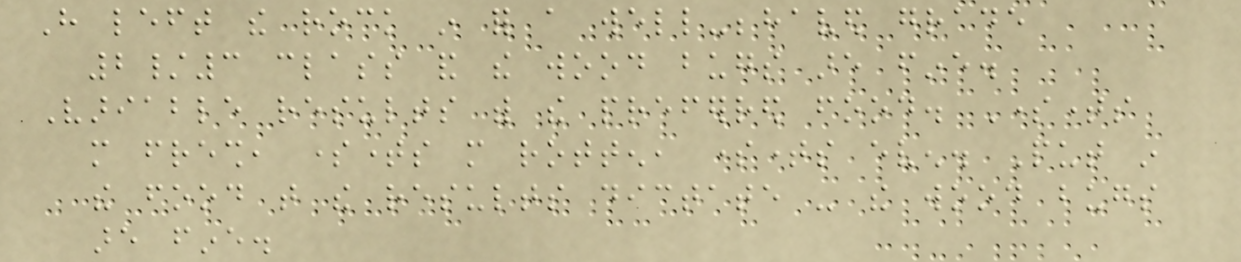Have left the rock in for a well-behaved grade
2/3 class and the wood bugs are fine.
Variable results with the preferred food. Sometimes
more fresh, sometimes more rotten, sometimes even. Put in
the food that the results dictate - the wood bugs
are fine.
